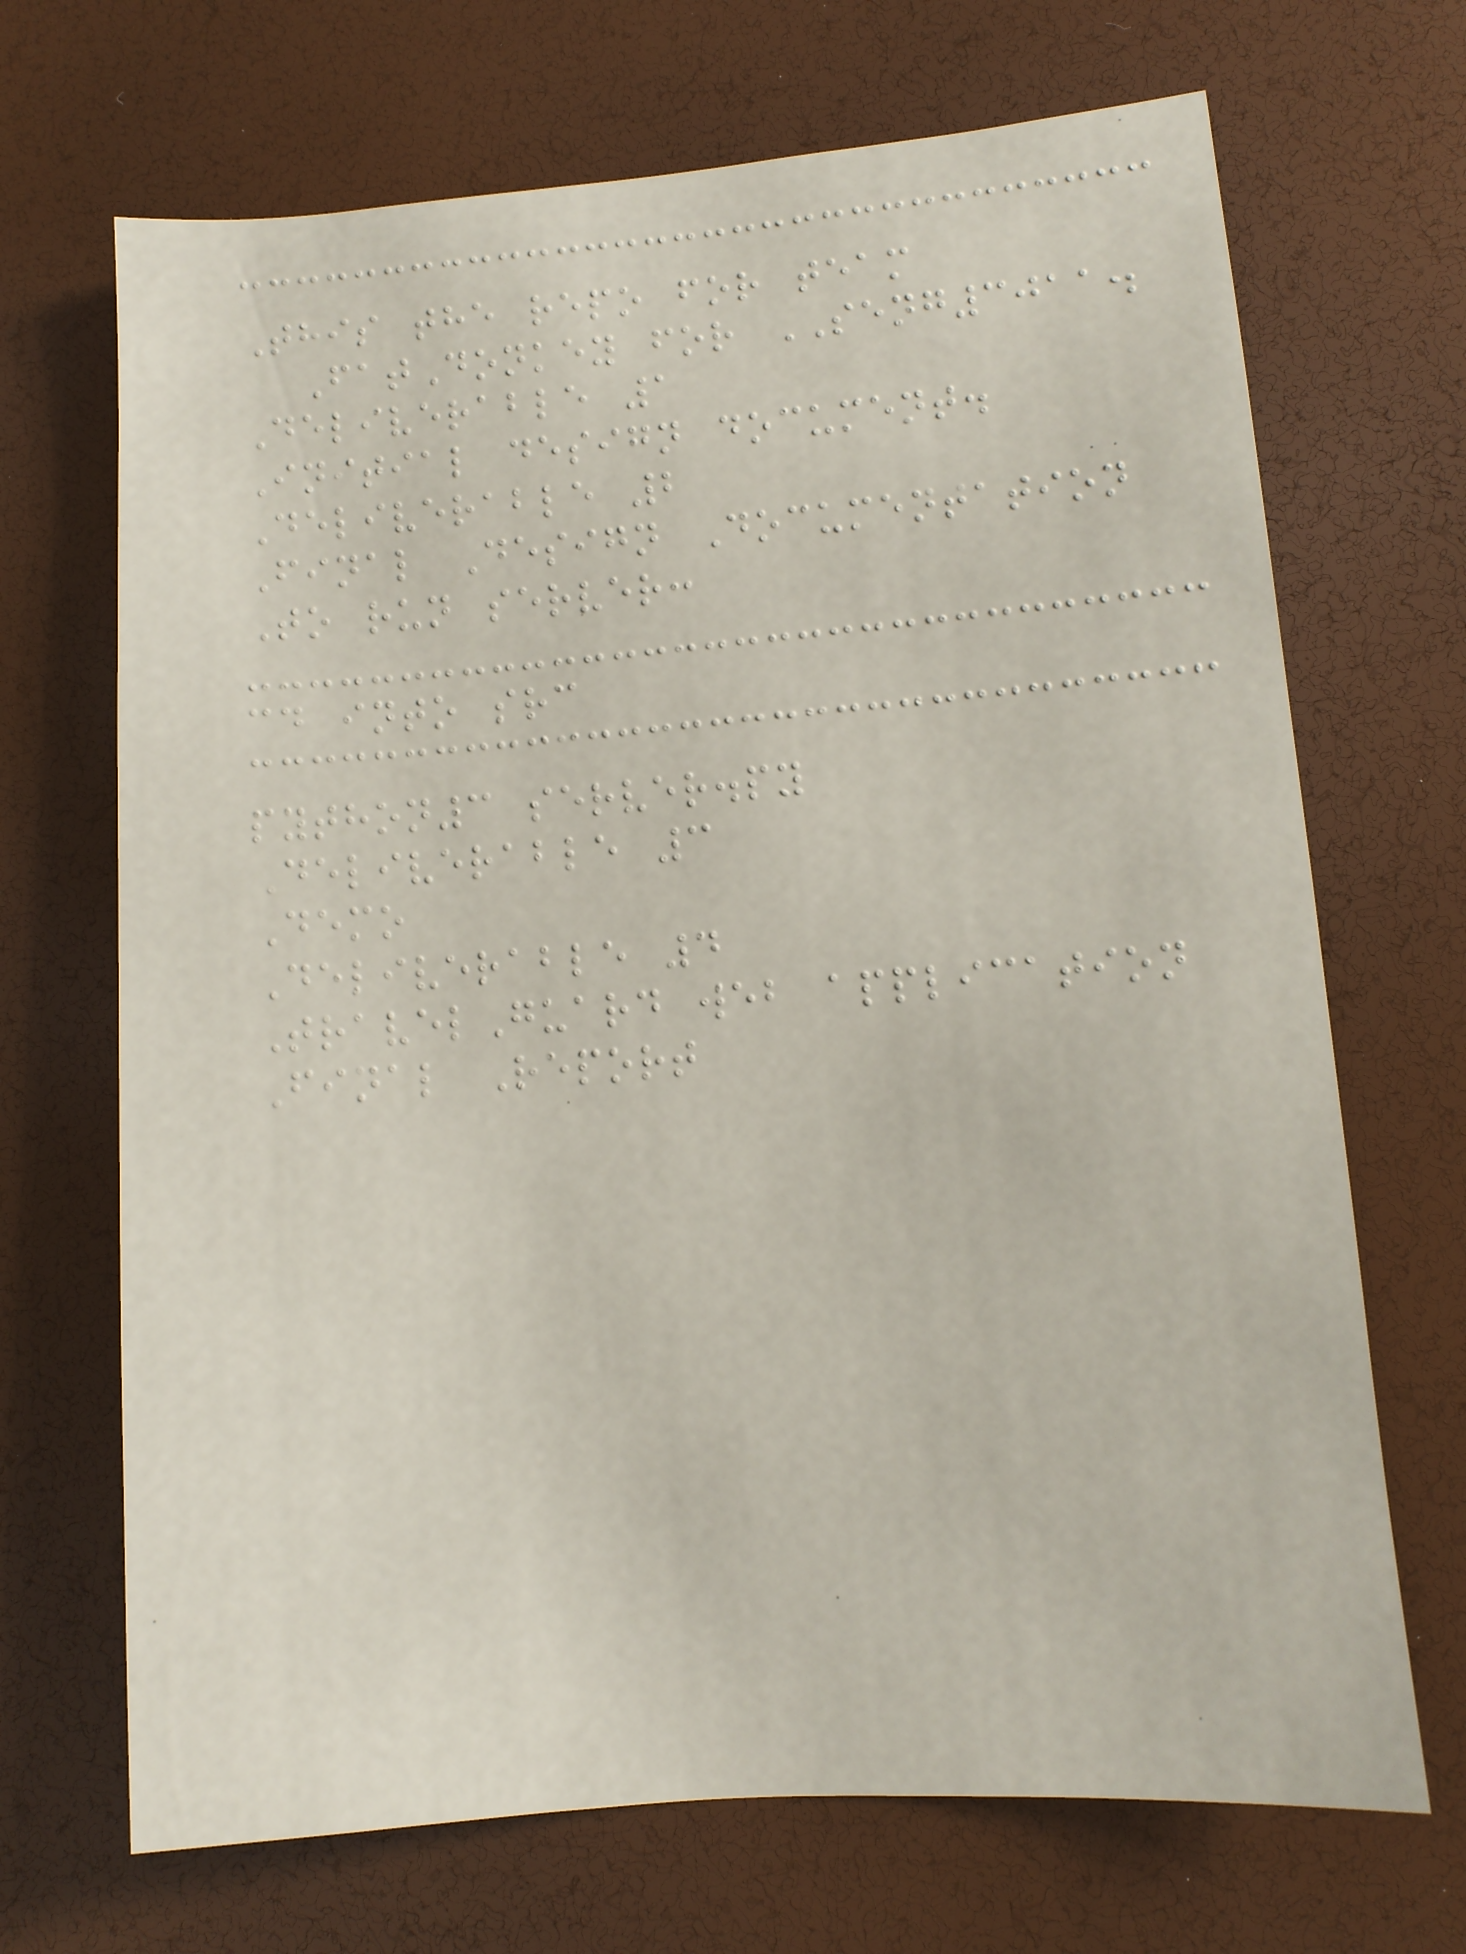This the repo for team
FatDonkey for SENG3011.
Deliverable 1
Initial design document.
Deliverable 2
Final Design Documentation
To run server:
cd into src
python3 server.py
Deliverable 3
Demo
Deliverable 4
TravelGuard web application
Final Report
